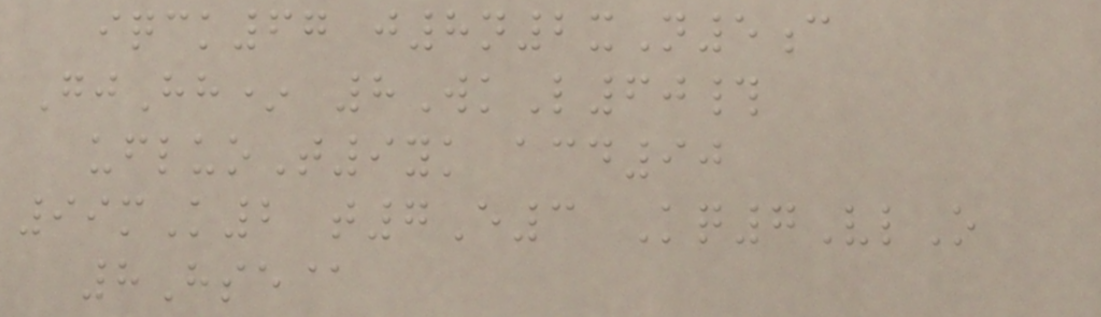iqck67 j8n2xN5c
GjHh* 8WkL60#
ufluoT9yk acd90
99mK2 t7E3 Kq7VlO
8Hse@
